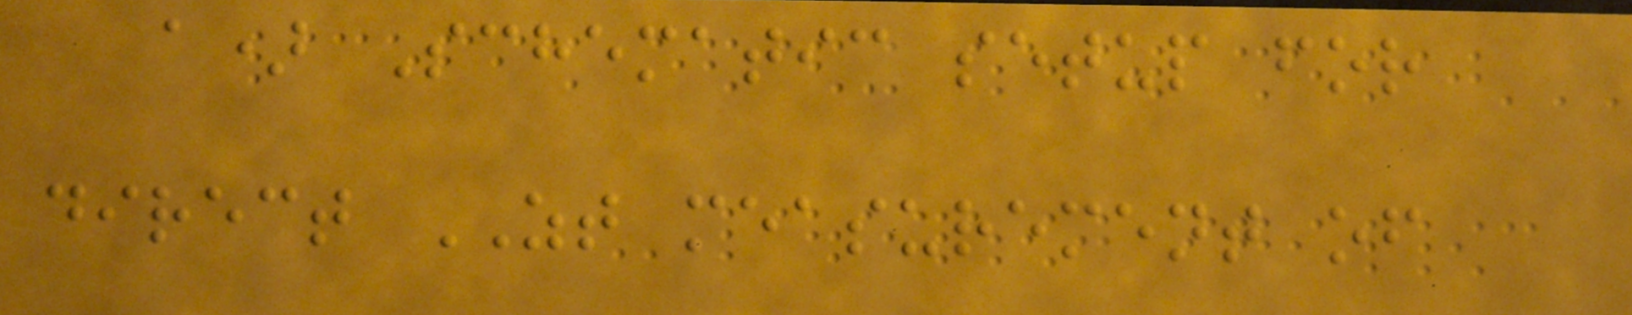a) Schematic setup for
direct ZT measurement of
